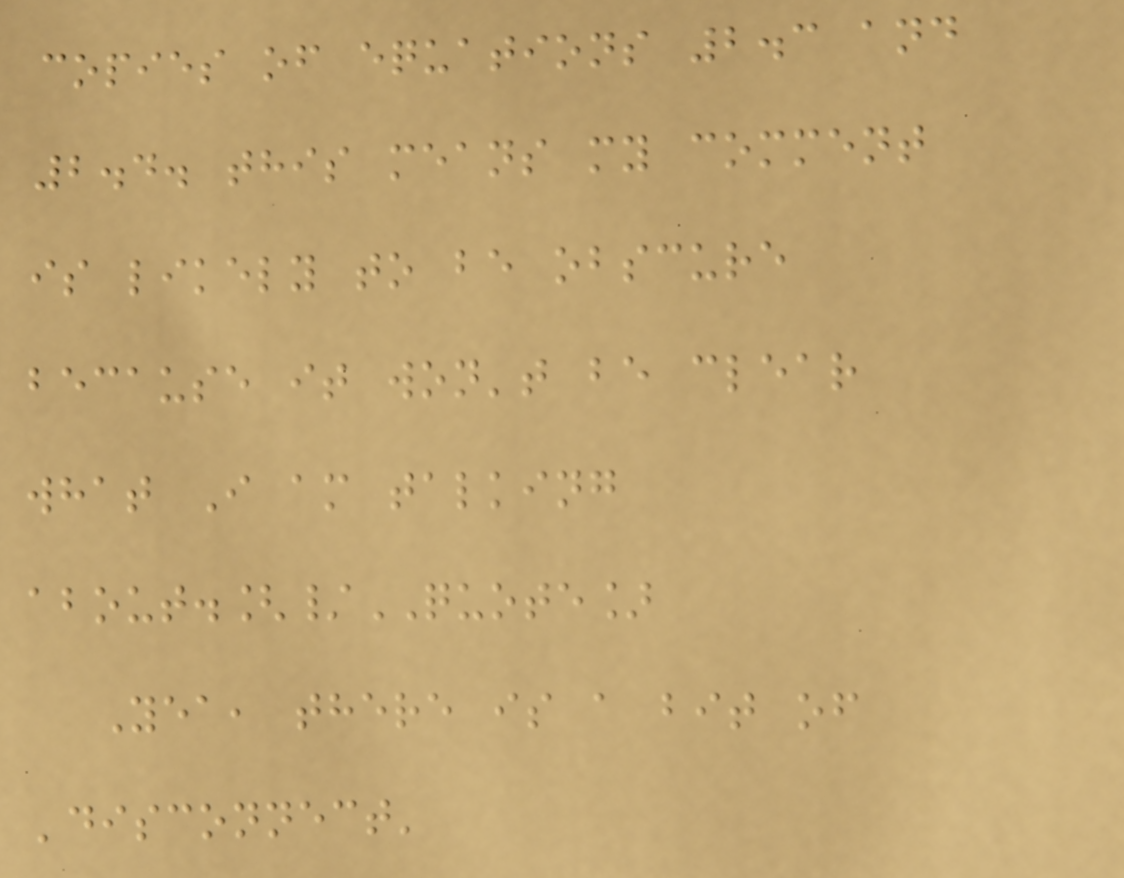copies of equations 2.3 and
2.4. this means my comment
is likely to be obscure
because it won't be clear
what I am talking
about.[/QUOTE]
Yea, there is a bit of
'disconnect'
